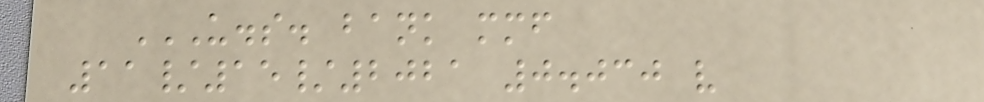U.S. BANK MMF
11/15/2021 0.030 V
